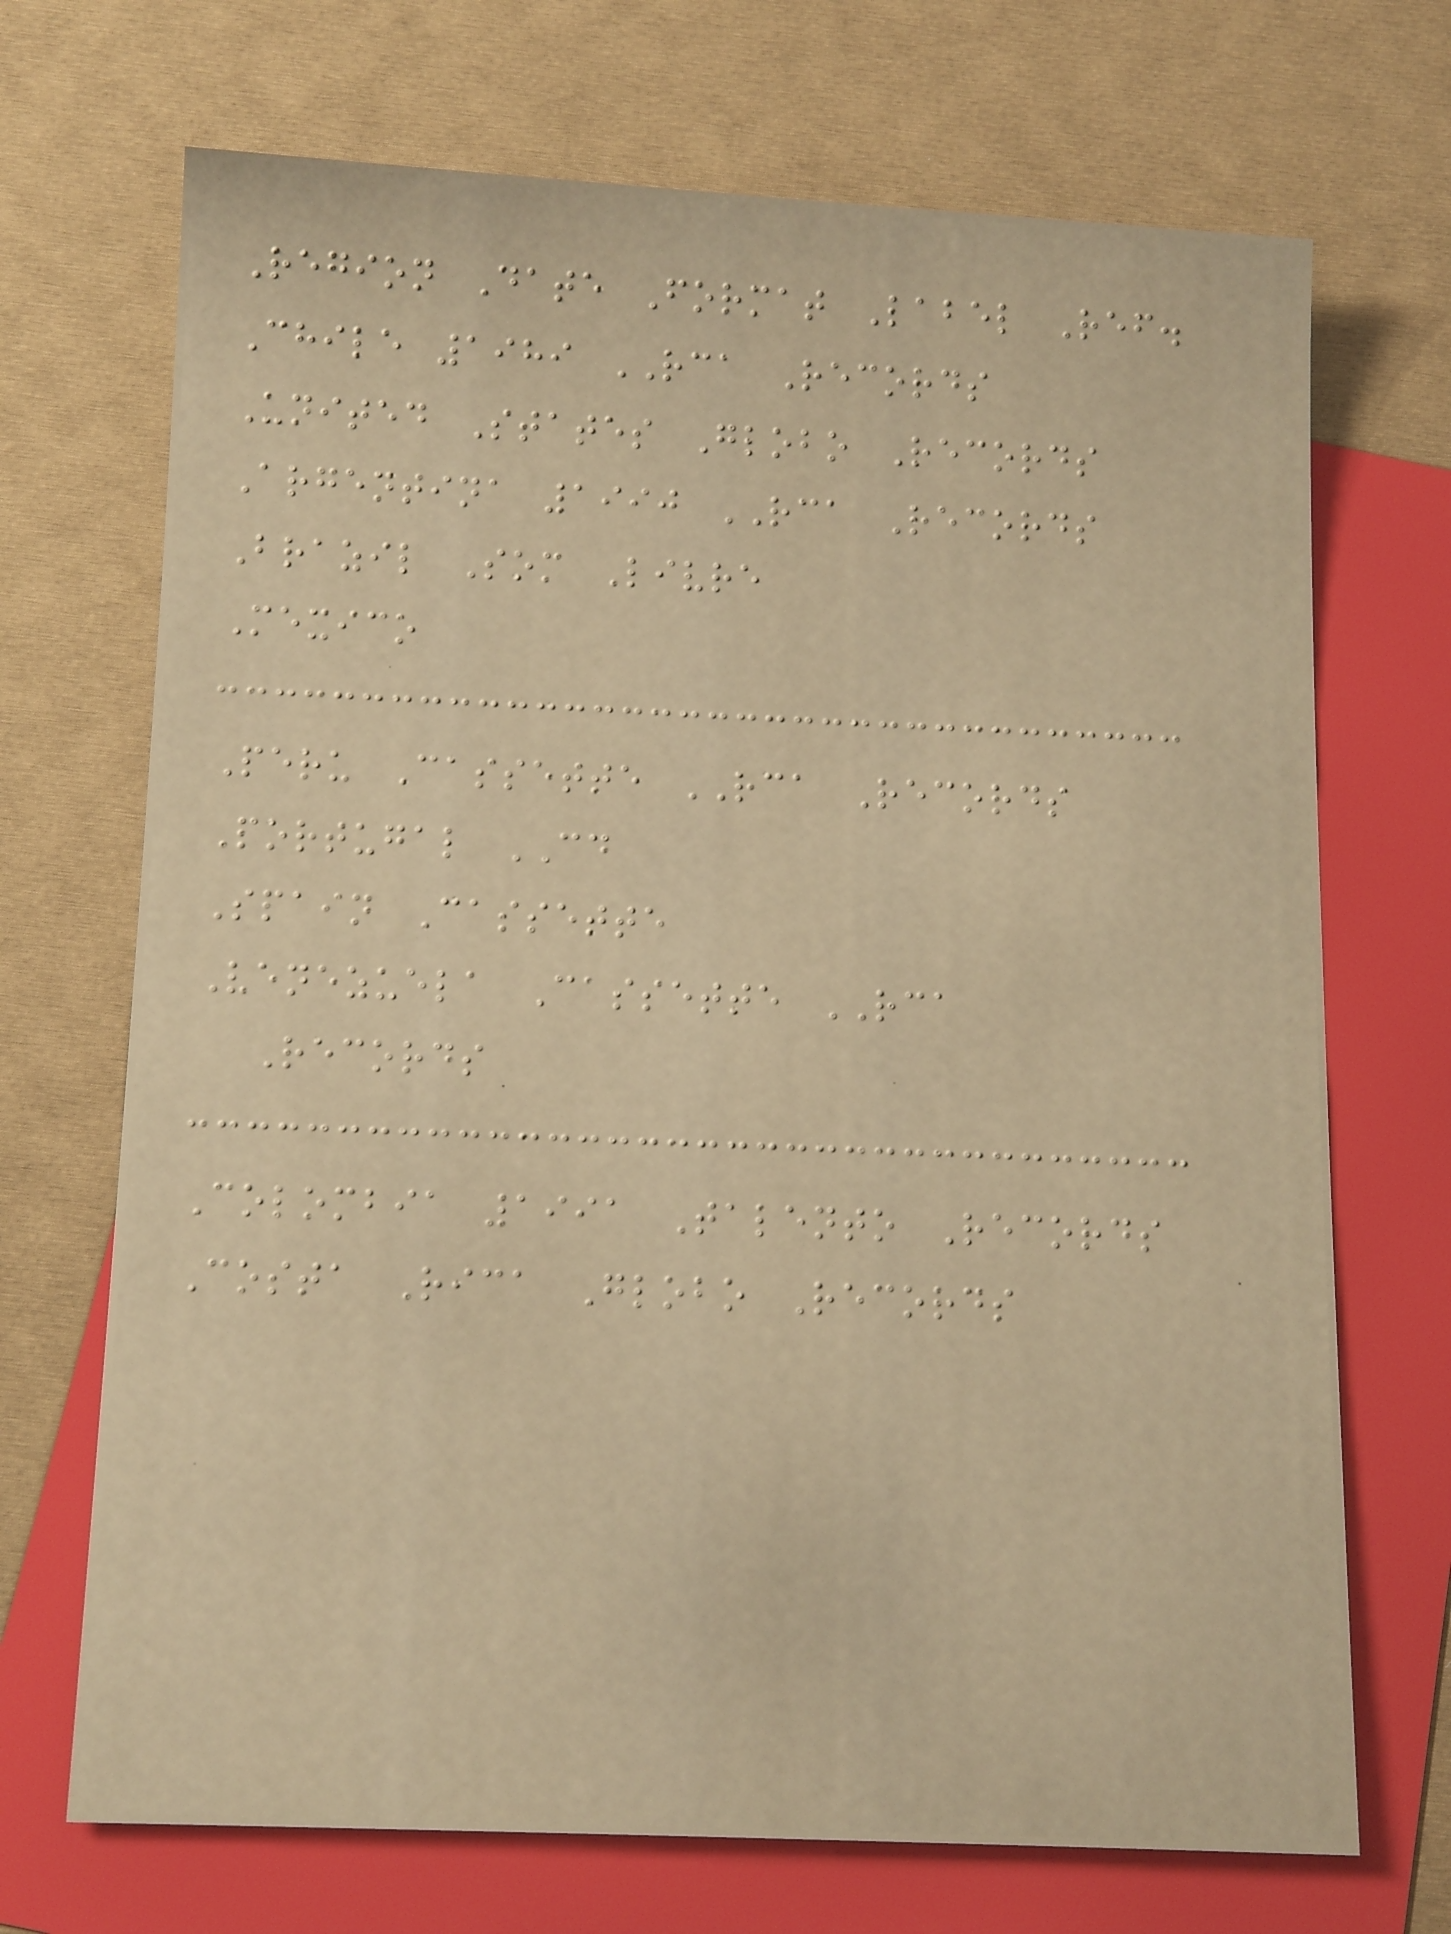Region Date Format Label Ref.
Chile 1989 RCA Records
United States Globo Records
Argentina 1990 RCA Records
Brazil Som Livre
Mexico
Peru Cassette RCA Records
Portugal CD
Spain Cassette
Venezuela Cassette RCA
Records
Colombia 1991 Talento Records
Costa Rica Globo Records
